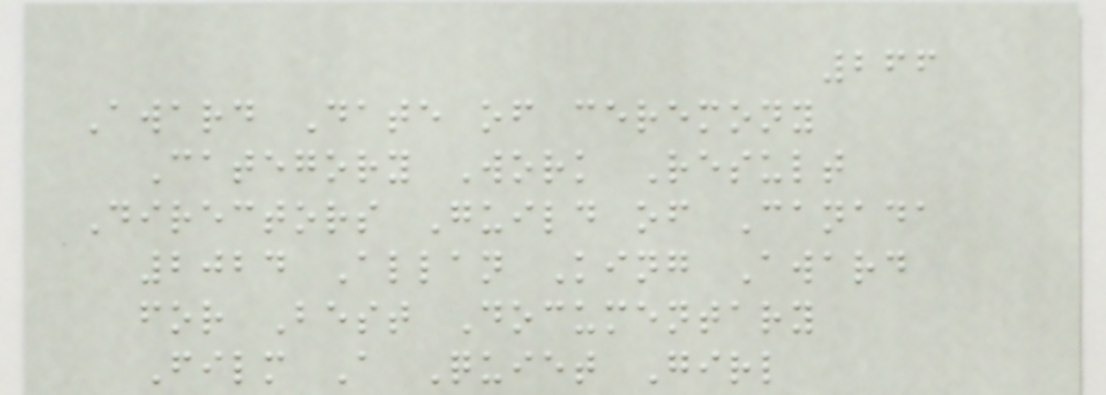266
Award Date of ceremony
Category Work Result
Directors Guild of Canada
2024 Allan King Award
for Best Documentary
Film A Quiet Girl
